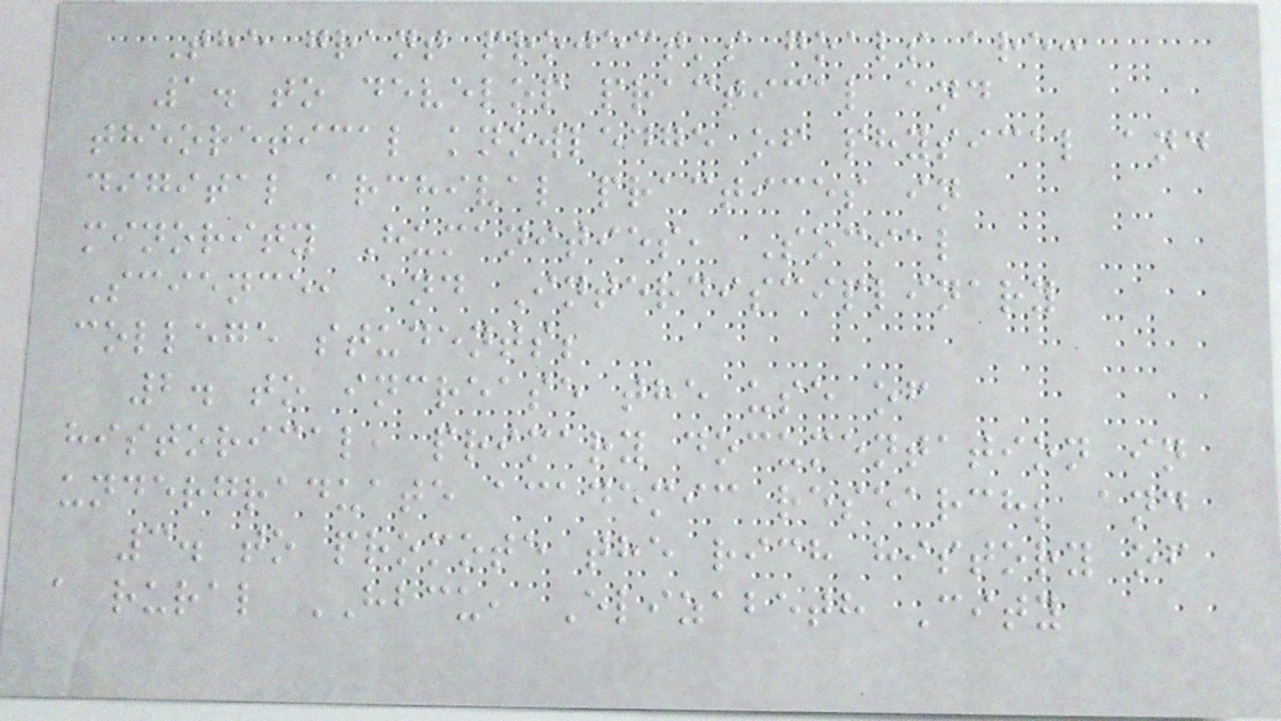The grant project's goals are:
1. to develop practical and
theoretical knowledge of physical and
digital archival practices in
minority Humanities, Social
Science, and Interdisciplinary
college students;
2. to increase the use of
historical, primary documentation in
undergraduate academic research; and
3. to promote the rich history of
a rural HBCU, Elizabeth City
